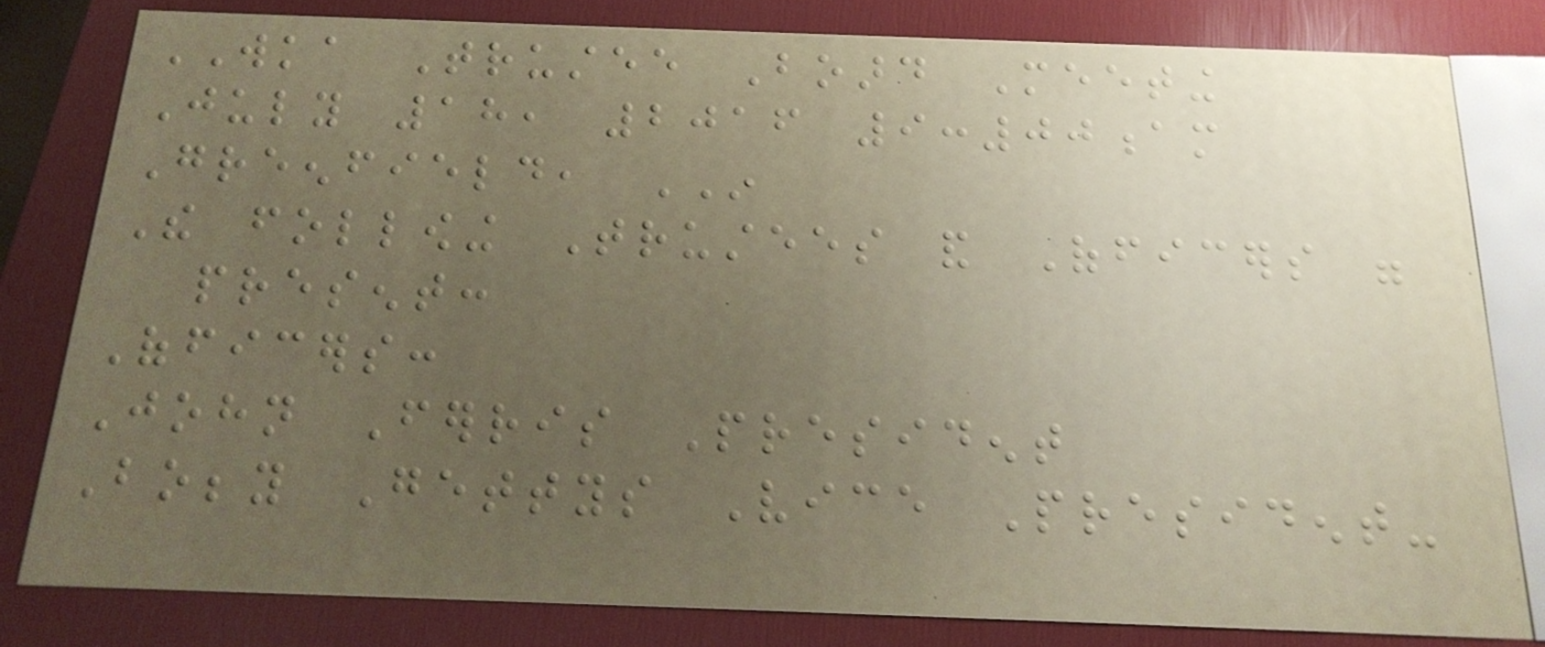WKA Trustee Board Meeting
July 18, 2016 9:00am
Greenfield, IN
The following Trustees and Officers were
present:
Officers:
John Ferris President
Bobby Gettys Vice President-
